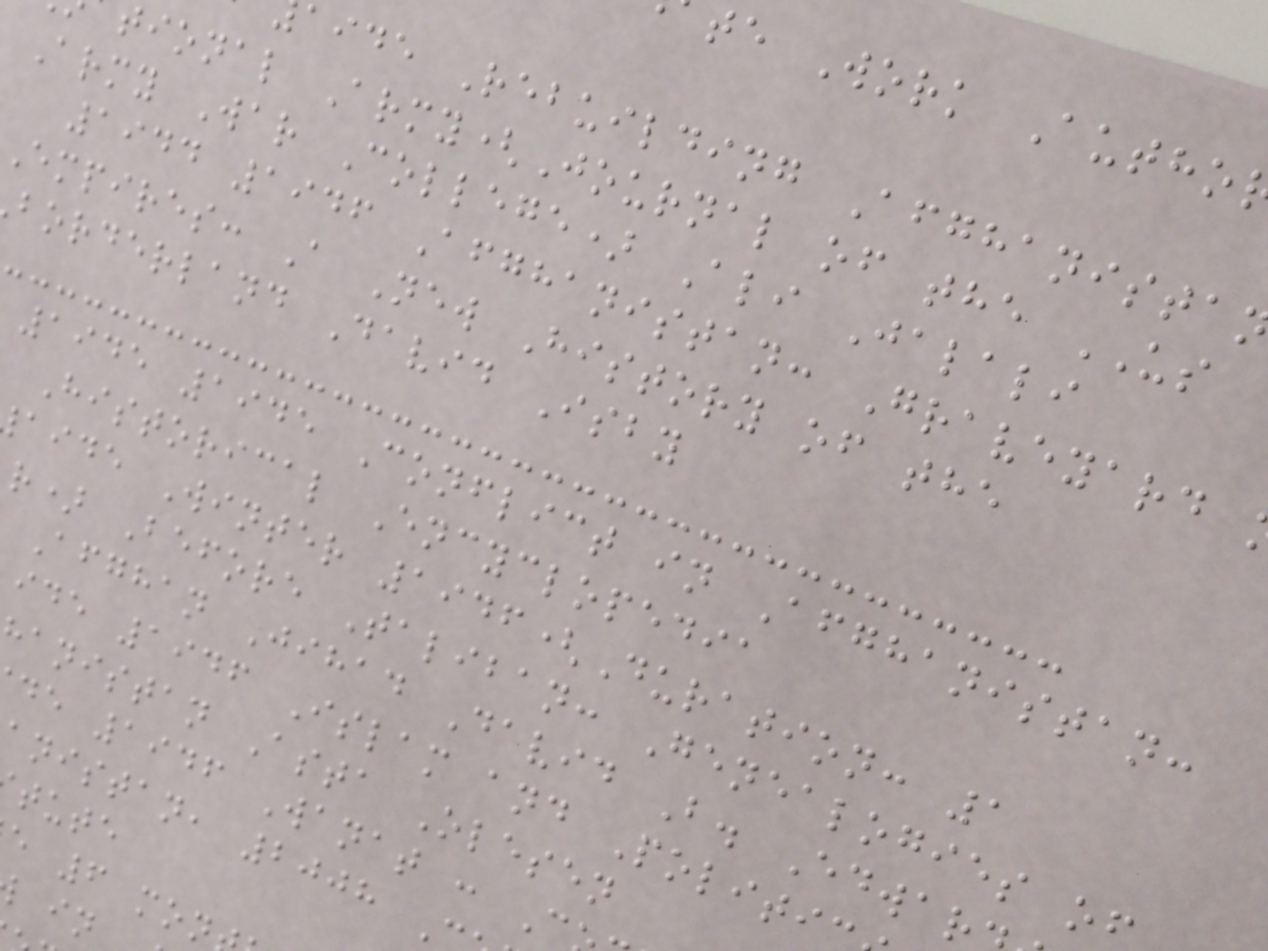te Work Autho
aide Rebuilding Afghanista
tional Army(Journal of the US
Army War College) Ali Jalali
1944 1946 Afghanistan: Graveyard
Empires: A New History of the
borderland David Isby
1945 1945 Conflict in Afghanistan:
Historical Encyclopedia
aide Winter 1946(Duration: 1
r) Before Taliban: Genealogies o
Afghan Jihad David B. Edwar
ide 1946 Islam and Politi
hanistan Asta Olesen
de 1946 Wanat : C
anistan, 2008
tute
